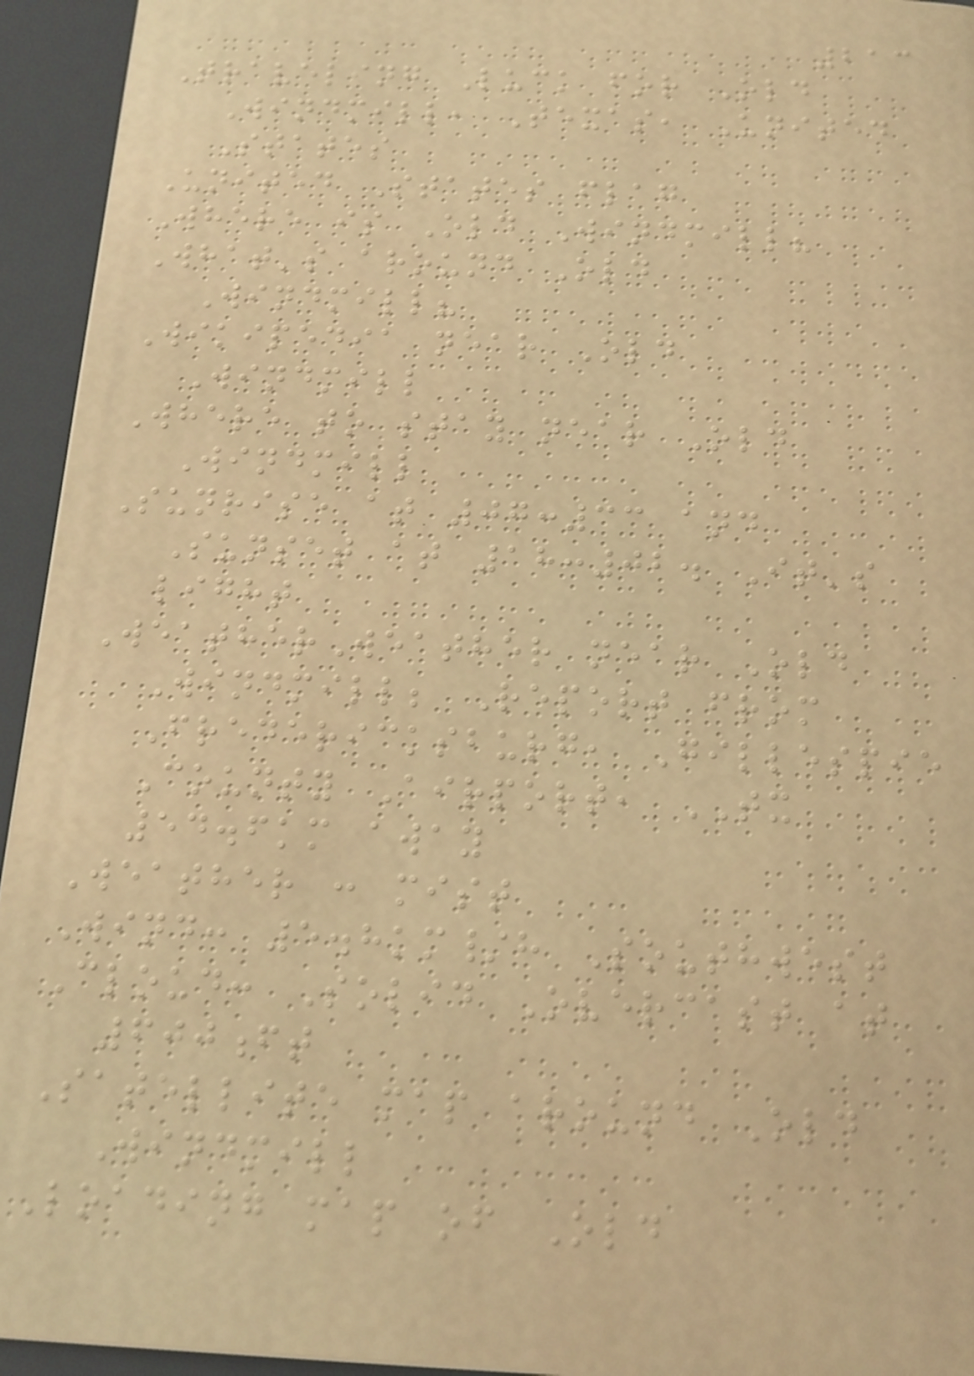213
Traveling Luck for Old
Windmill, Texas, United
States
United States flag
Where is Old Windmill?
What's around Old
Windmill?
Wikipedia near Old
Windmill
Where to stay near Old
Windmill
Sunrise at 07:33 and
Sunset at 18:02. It's
light
WeatherWeather near Old
Windmill; Report from
Fredericksburg, Gillespie
County Airport, TX
54.6km away
Weather : mist
Wind: 5.8km/h Southwest
Cloud: Solid Overcast at
600ft
Satellite map around Old
Windmill
Loading map of Old
